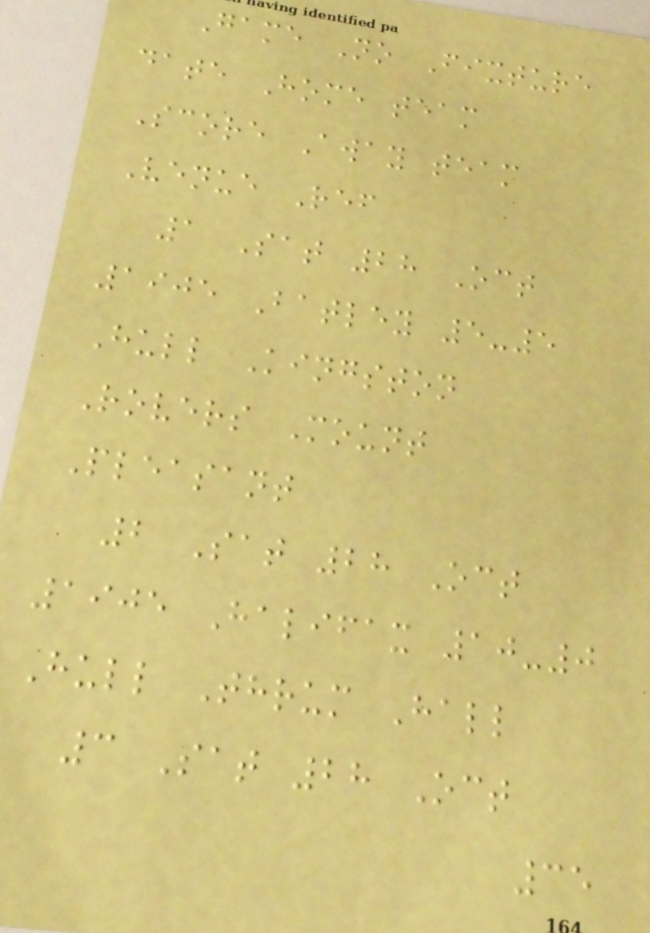Game No Fixture
date Home team
Score Away team
Venue Ref
1 Sat 28 Oct
1905 Batley 5-5
Hull Kingston
Rovers Mount
Pleasant
2 Sat 28 Oct
1905 Halifax 10-0
Hull Thrum Hall
3 Sat 28 Oct
35
